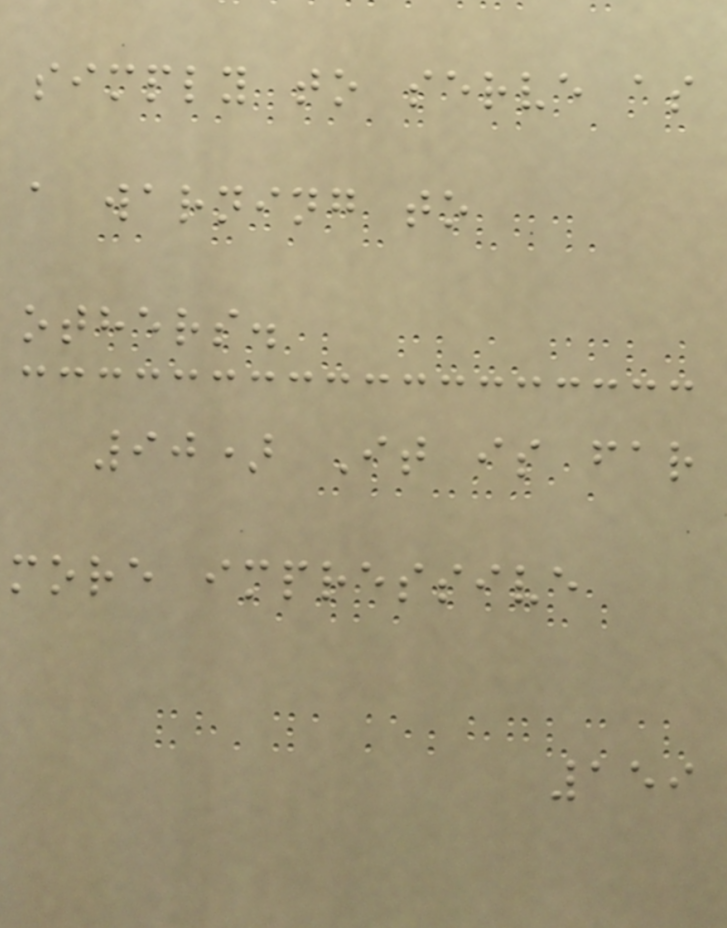simply to serve as
a warning to
others.
90) It is far
more impressive
159
